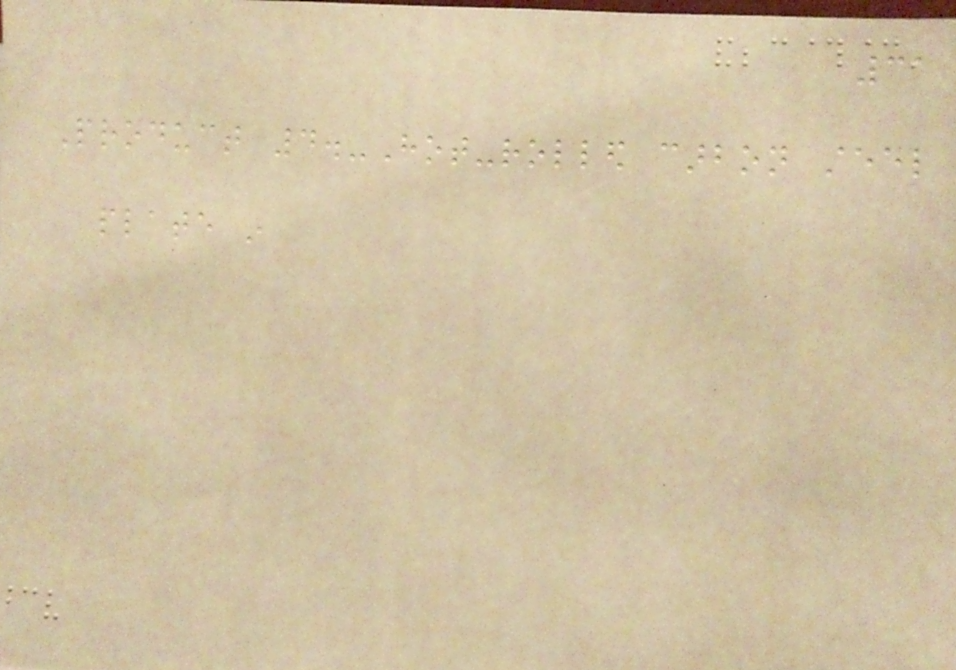31
Product 4.-Hot-rolled carbon steel
plate in
